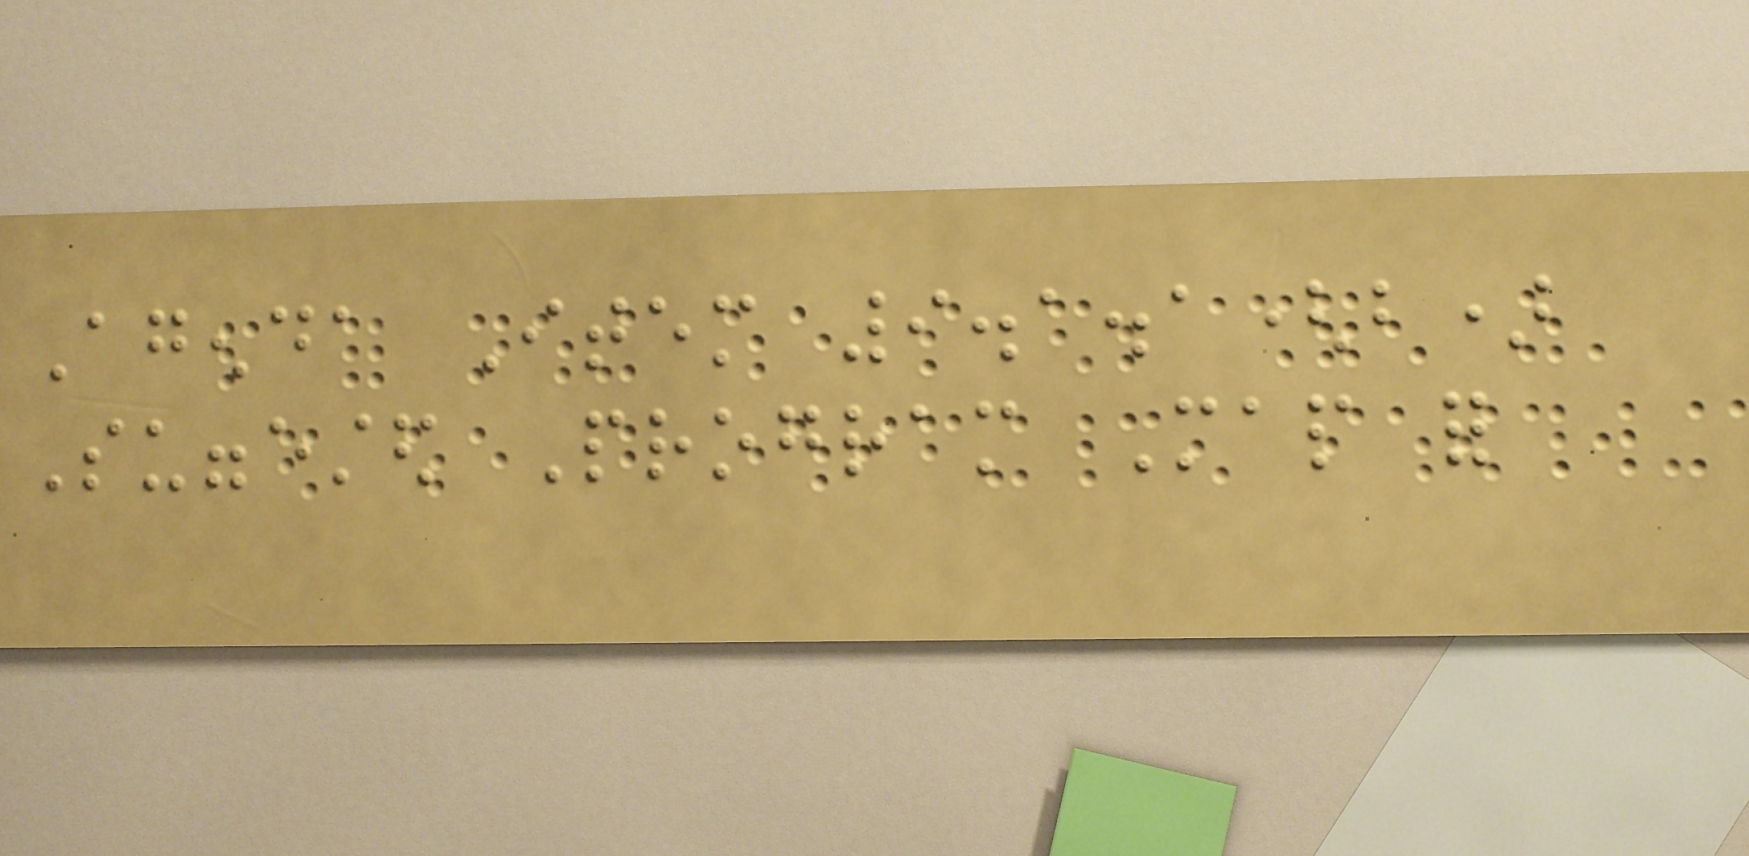Agenda Item 9.1.1(b)
Suggested Program Map for
